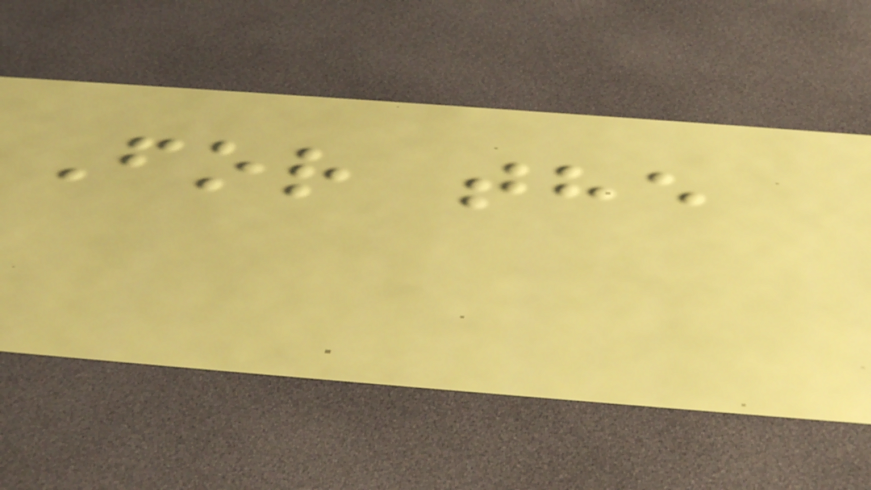For the
